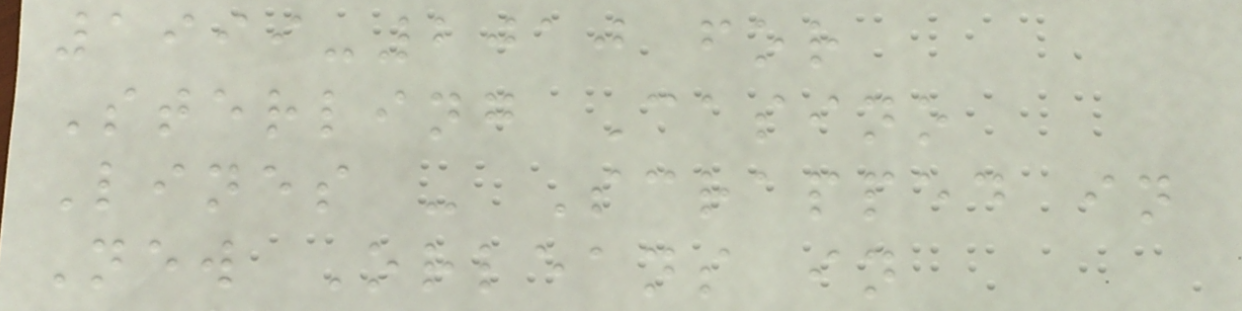1999-2010 for
Sterling Casino
Lines - Scrapped in
New Orleans in
